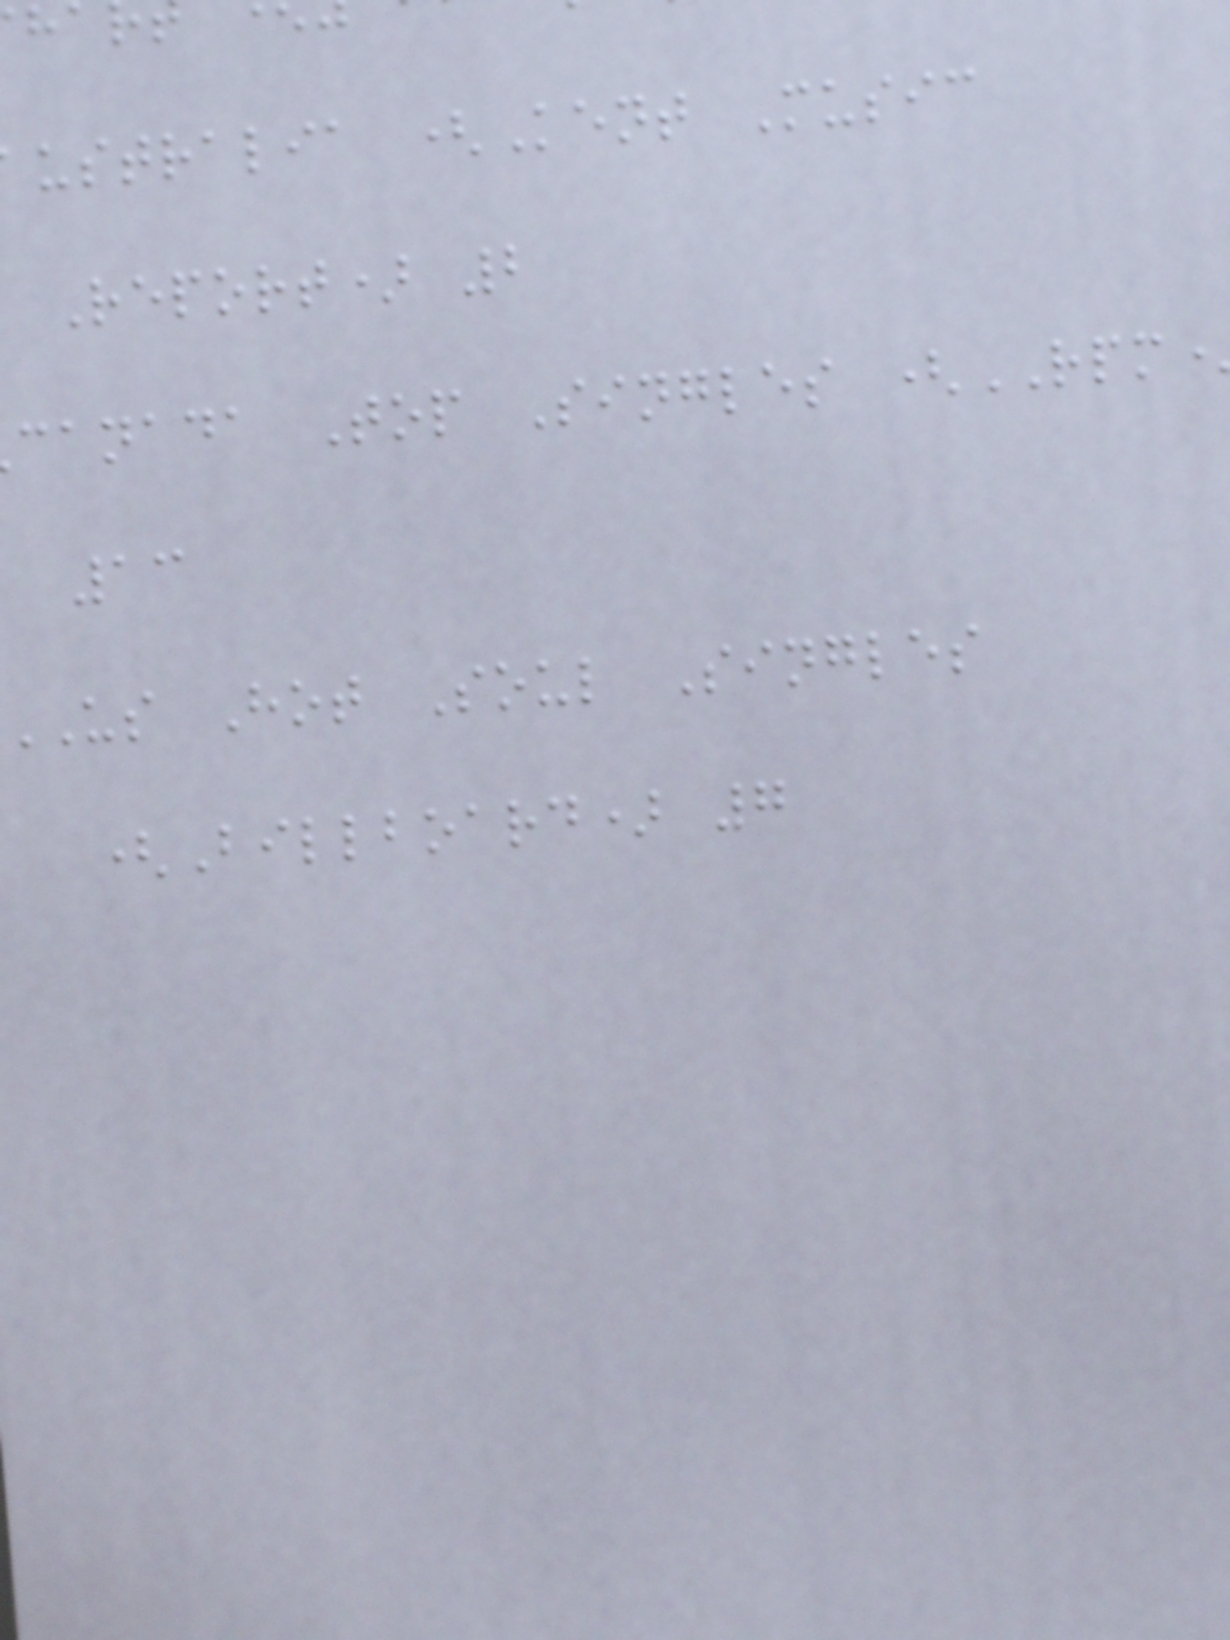ustralia (Kent Music
Report) 2
canada Top Singles (RPM
13
us Hot Soul Singles
(Billboard) 7
